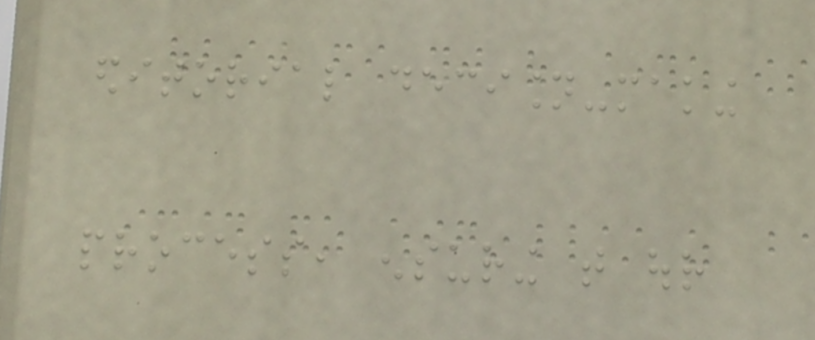editorial decision-making
process, ensuring that our
